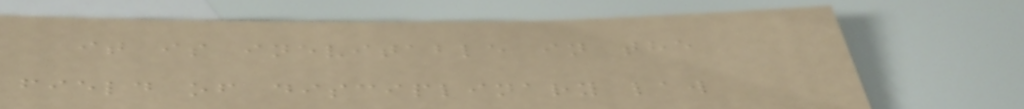it is inevitable in the
field of disciplinary law
